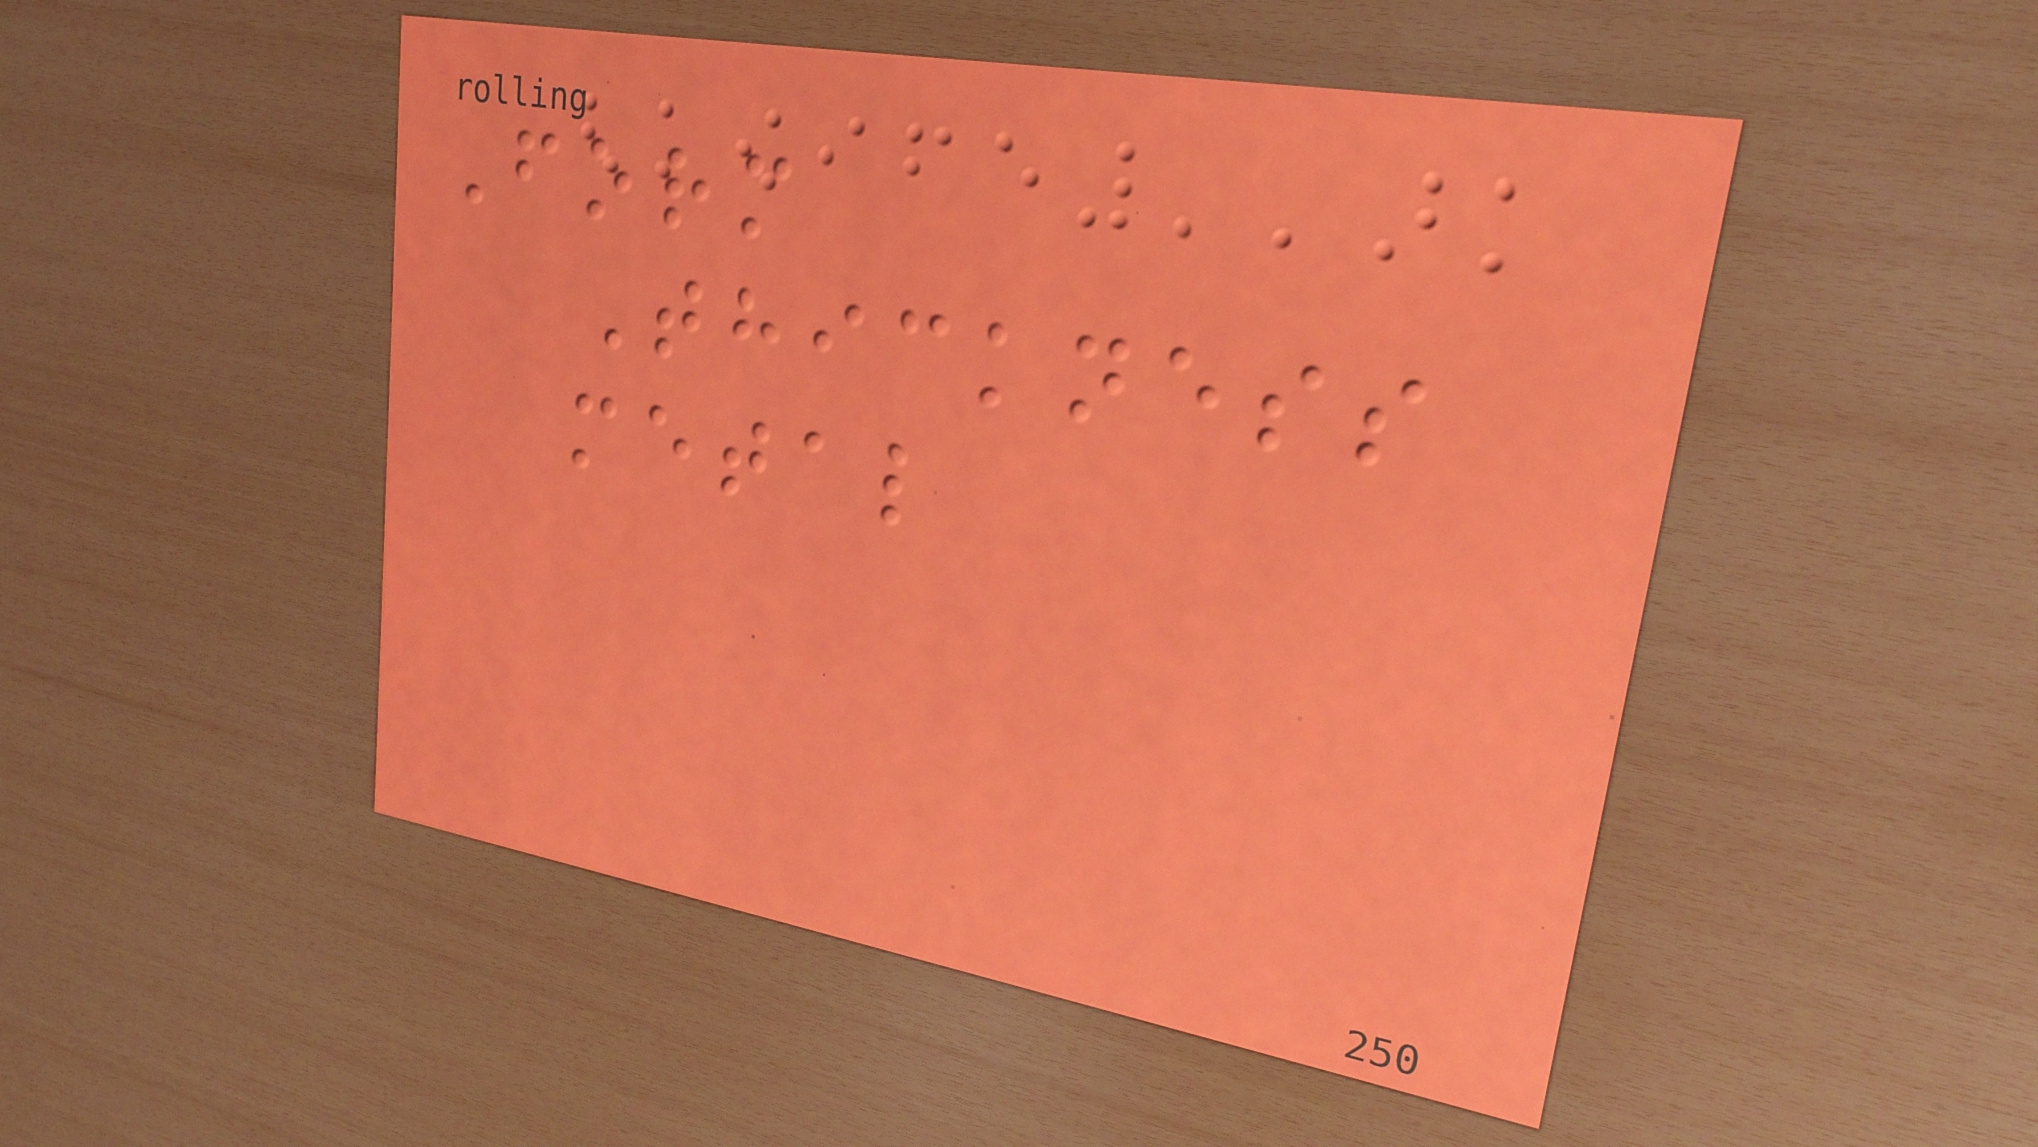Form
Thickness
metal
